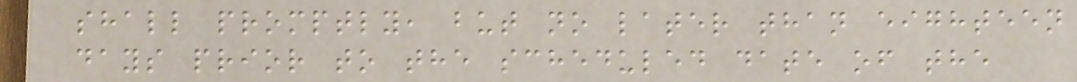shall promptly, but no later than eighteen
days prior to the scheduled date of the
